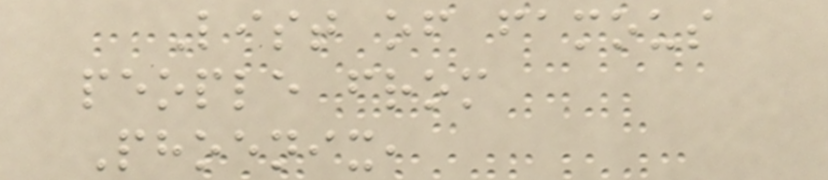List of famous
people from
Phoenix,
